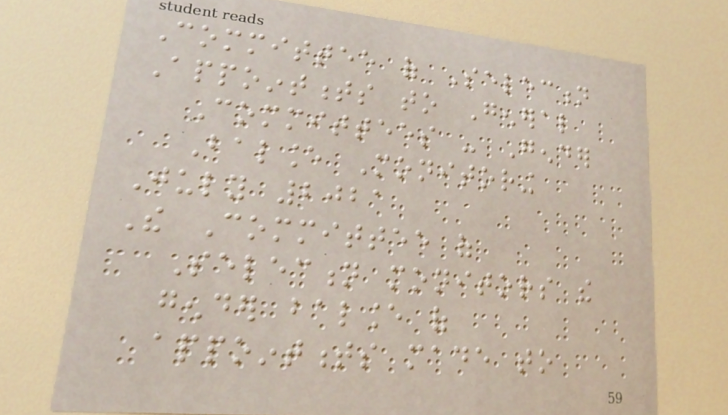Committee of Selection
Appointments to General
Committees - Gender
Balance Monitoring
July 2021
The Committee of
Selection monitors the
gender balance of
appointments made to
